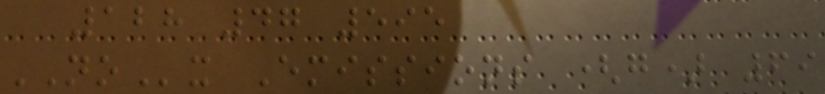128 47 595
NOx Emissions (g) 69
